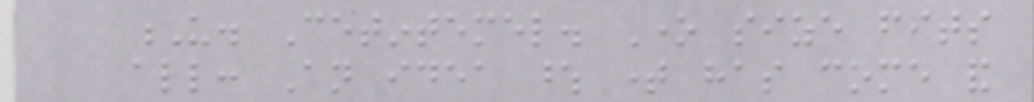U. Cetintemel. One size fits
all: An idea whose time has come and
